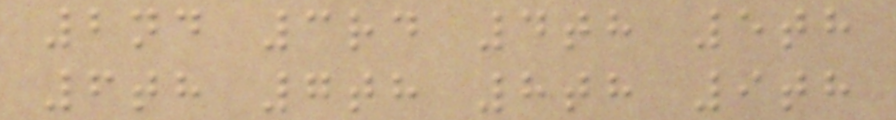2nd 3rd 4th 5th
6th 7th 8th 9th
